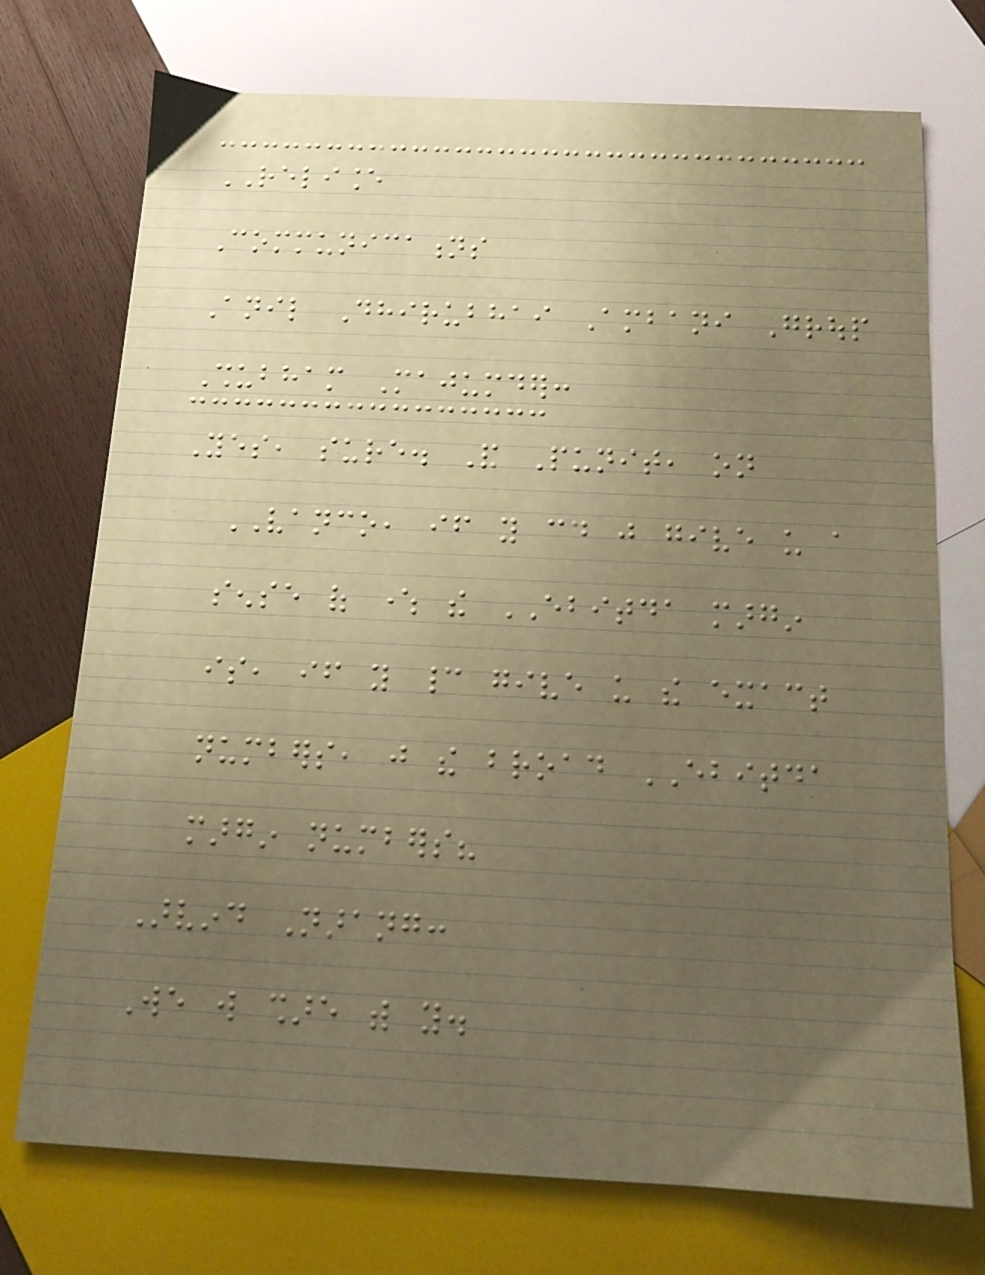RELIANCE
Communications
Anil Dhirubhai Ambani Group
Shubham Majumder:
Yes, sure. And Punit, on
VANCO, if you could just give us a
sense of where the EBITDA margin
is, if you cannot give us the exact
numbers, just the broad EBITDA
margin numbers?
Arvind Narang:
We will share with you.
